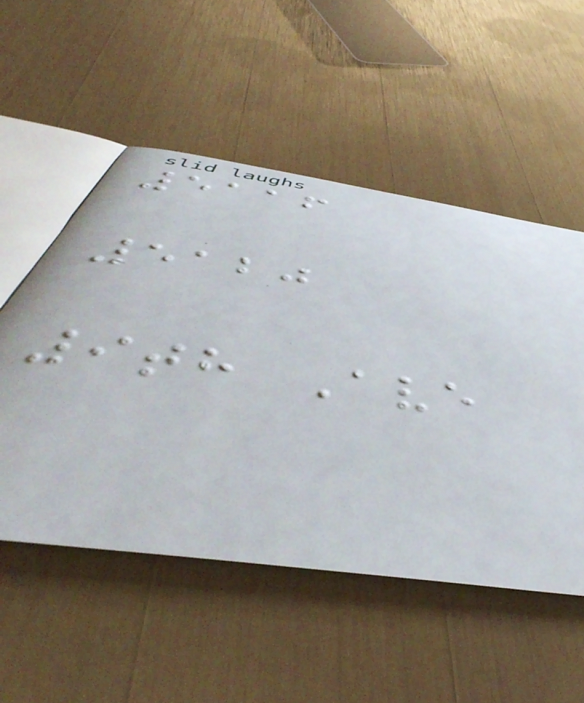5116
5120
9th Ave
